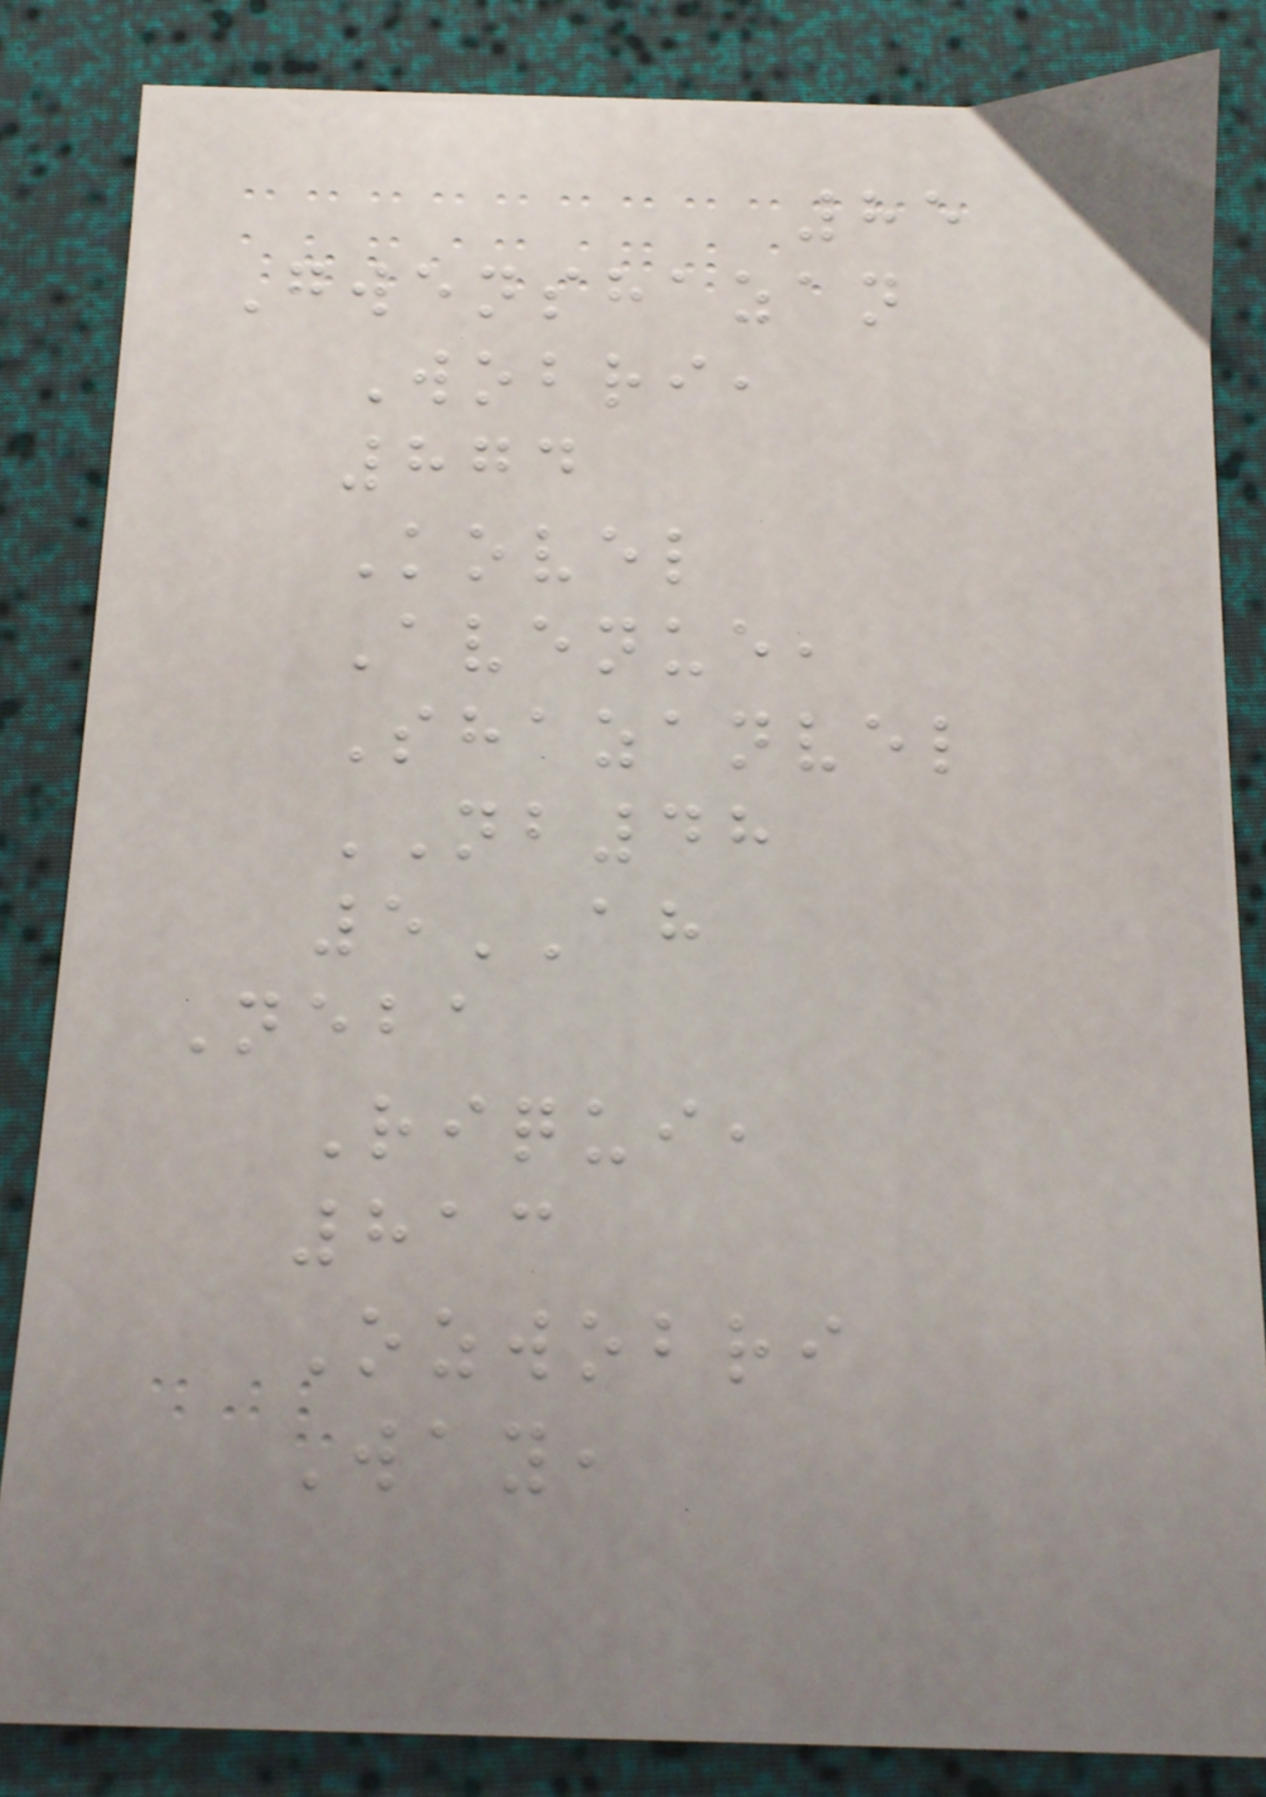85
Gwenshazan
Wobri,
874
Kovel
Avenue,
Shazanvel
NB48
5AH
Neba
Riqui,
813
Ozwobri
Way,
